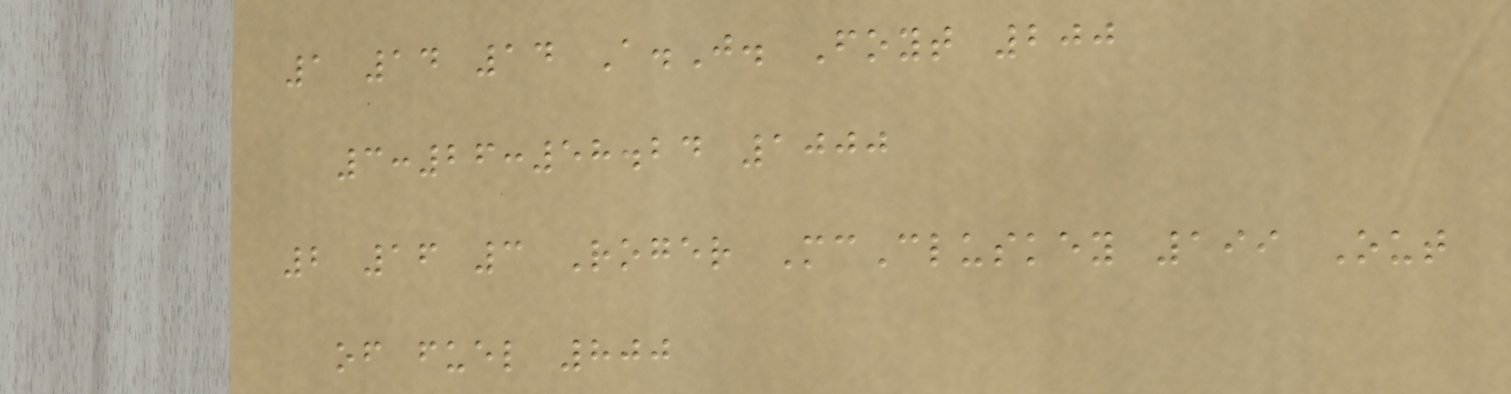1 14 14 A.J. Foyt 200
3:26:58.24 1000
2 16 3 Roger McCluskey 199 Out
of fuel 800
